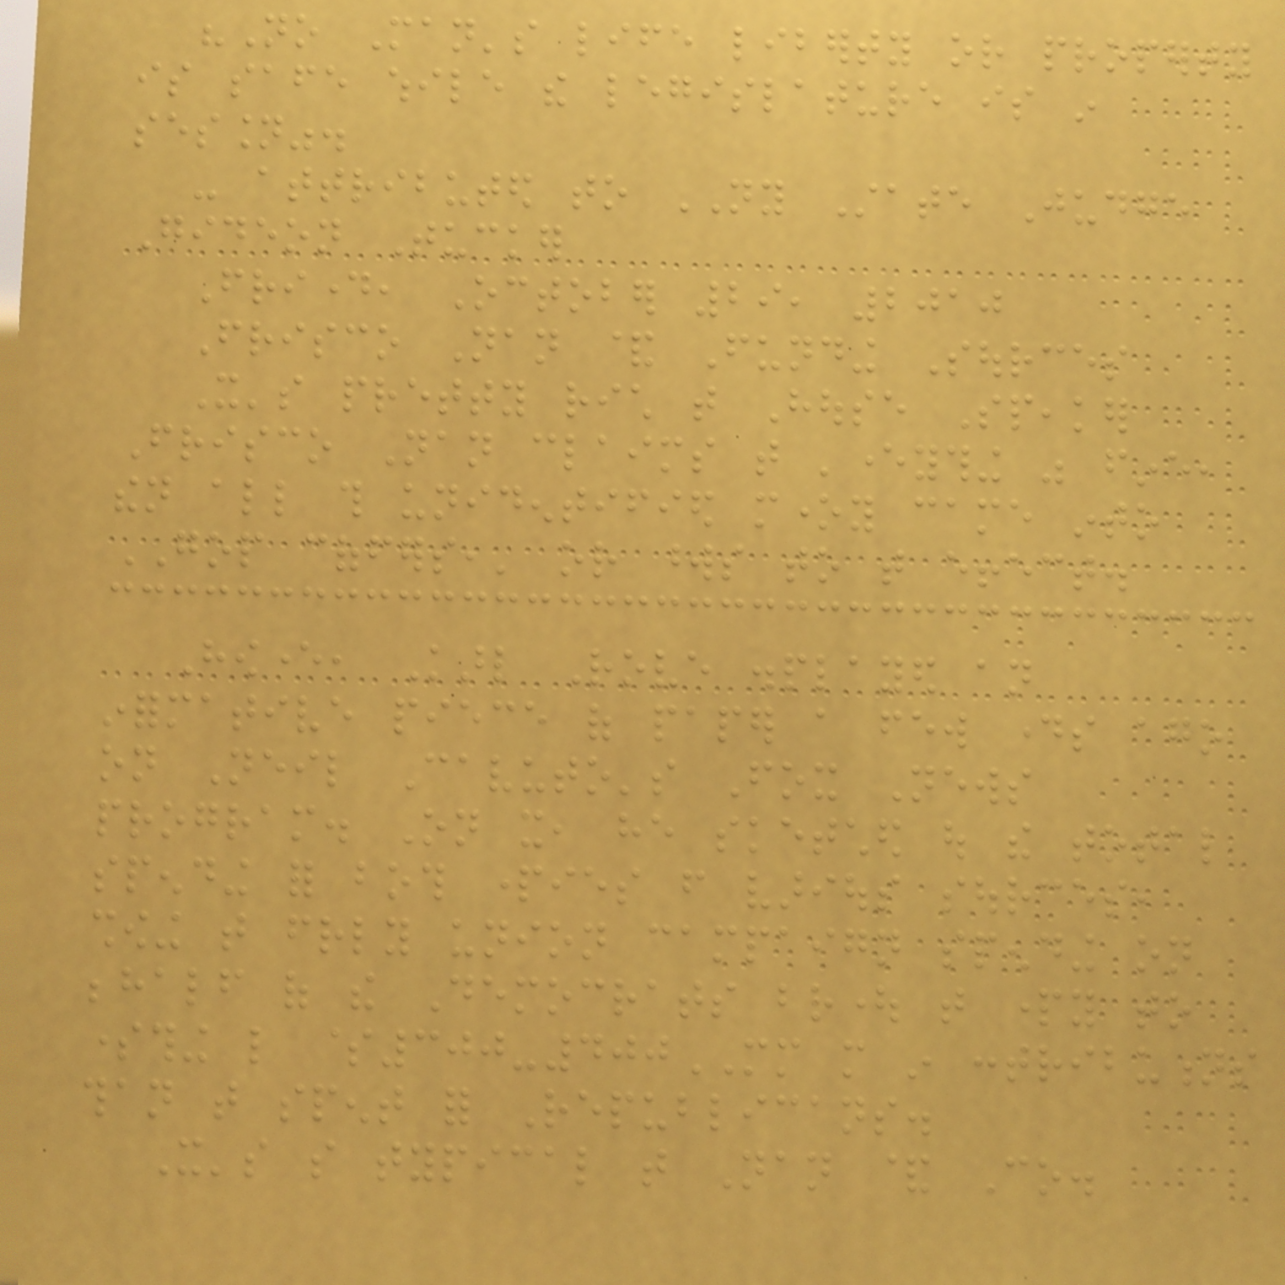"No Man's life liberty or property
is safe while the legislature is in
session".
- attributed to NY State Judge
Gideon Tucker
Friday, October 29, 2010
Frisco Nan & Funding Sources
It's pretty rich that House Speaker
Frisco Nan claims that 'everything was fine,
then all this unidentified money came into
GOP coffers,' or words to that effect.
However, Karl Rove displayed an
informative piece of paper a few days ago
on Neil Cavuto's Fox News
program. On it, he sketched out the total
spending for both parties from various sources,
showing that friendly union campaign spending on
behalf of the Democrats brought that party to
something like $300-400MM more in contributions
than that spent for Republicans.
It's so typical that Nan & Co.
